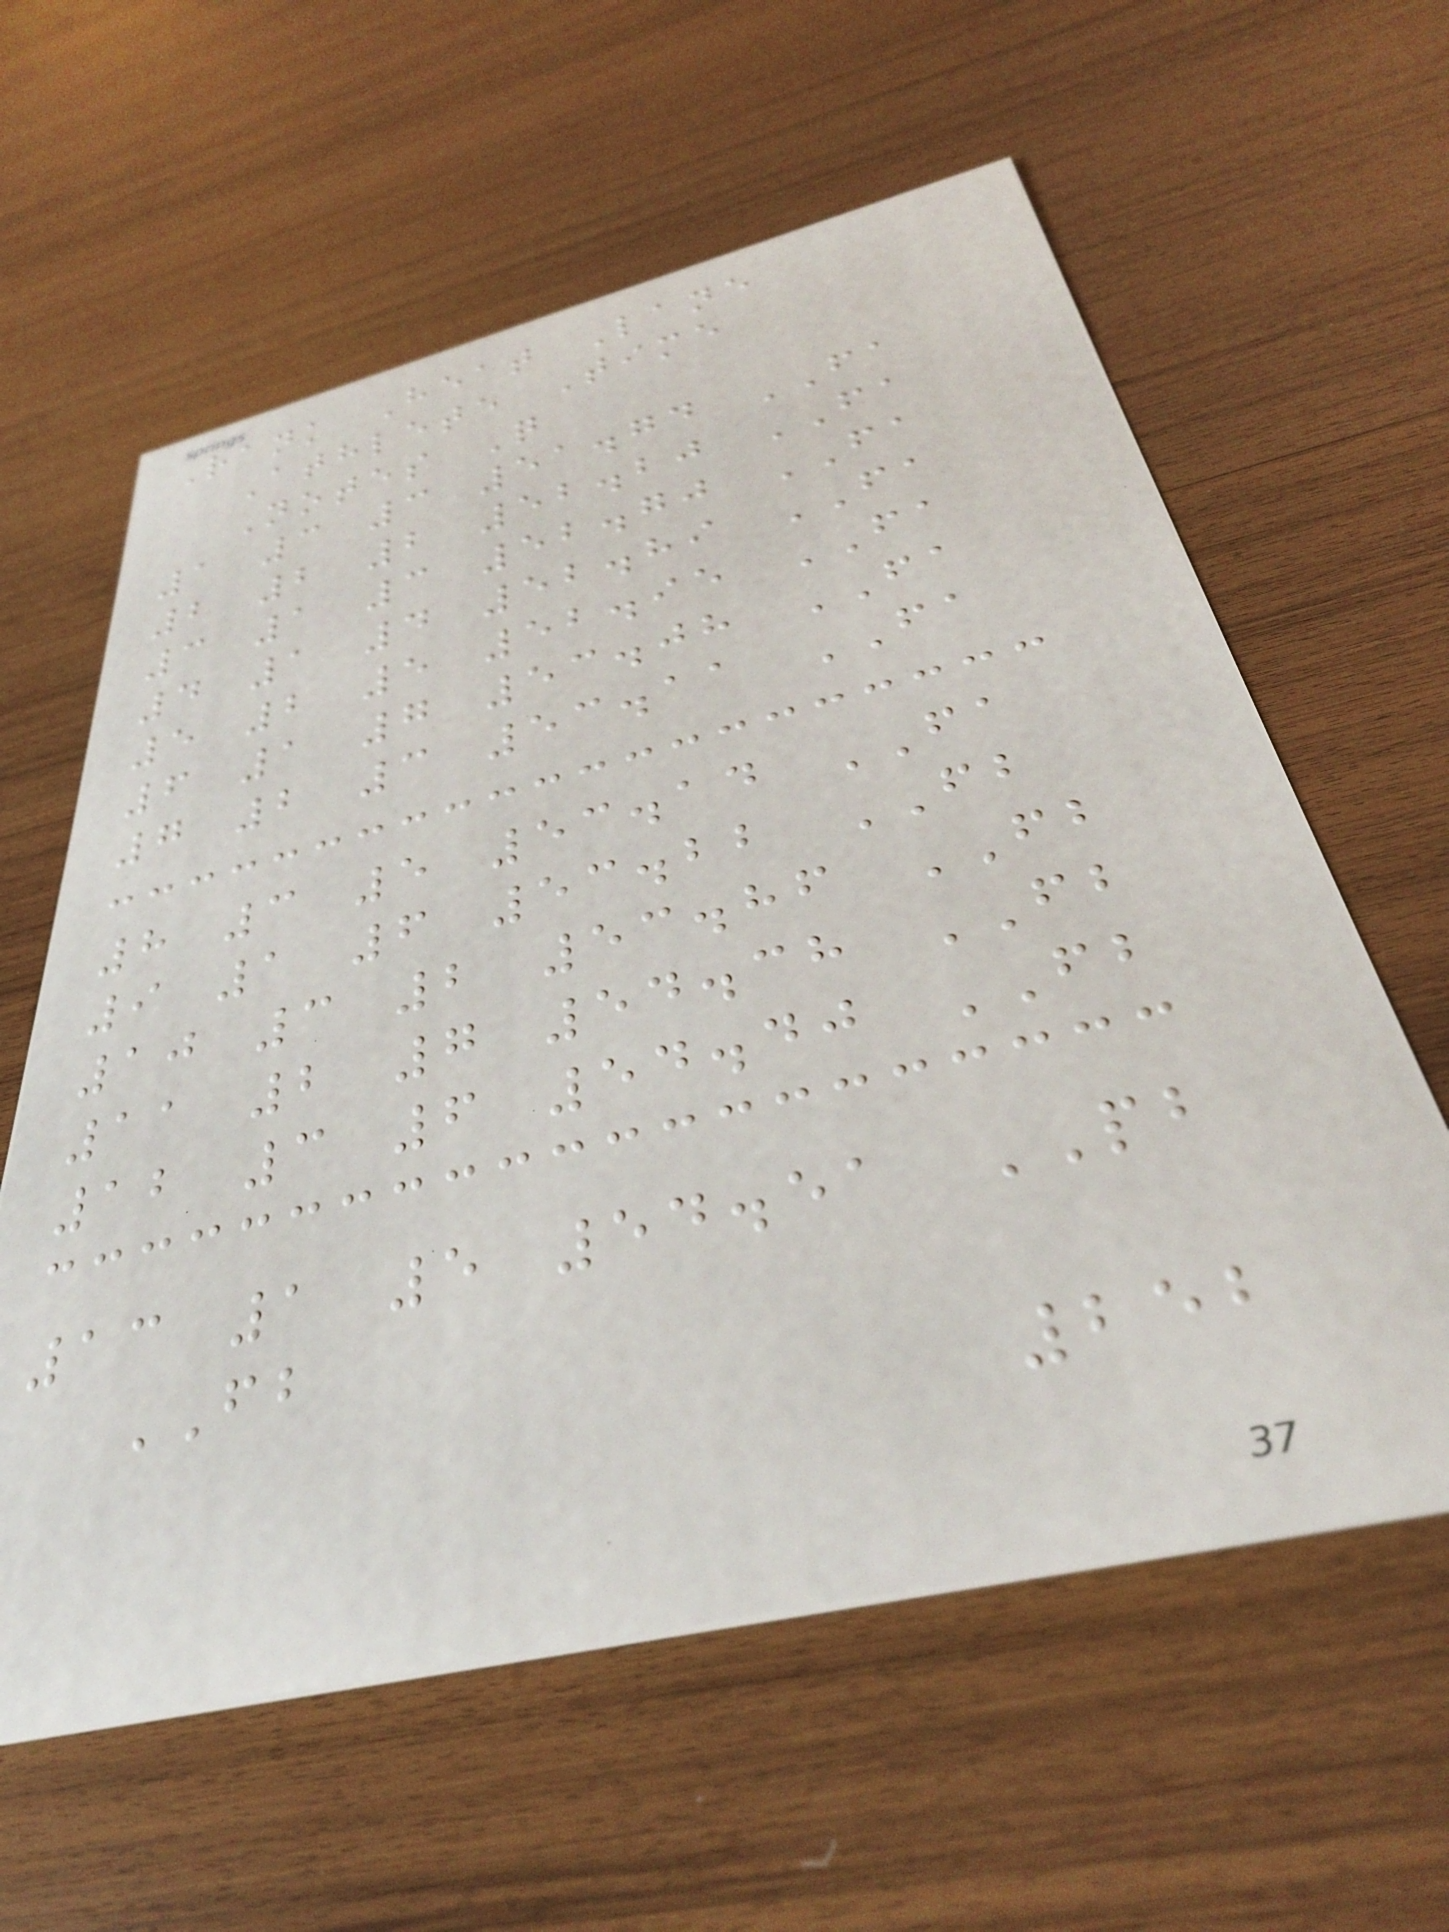Rank Heat Lane
Athlete Time
Notes Q
1 3 3 51.74 FA
2 2 2 52.20 FA
3 1 3 52.70 FA
4 1 4 52.89 FA
5 2 5 52.95 FA
6 1 7 53.08 FA
7 2 3 53.11 FA
8 3 5 53.14 FA
9 1 6 53.22 FB
10 3 2 53.86 FB
11 2 7 54.38 FB
12 3 6 54.40 FB
13 1 5 54.51 PB
FB
252
